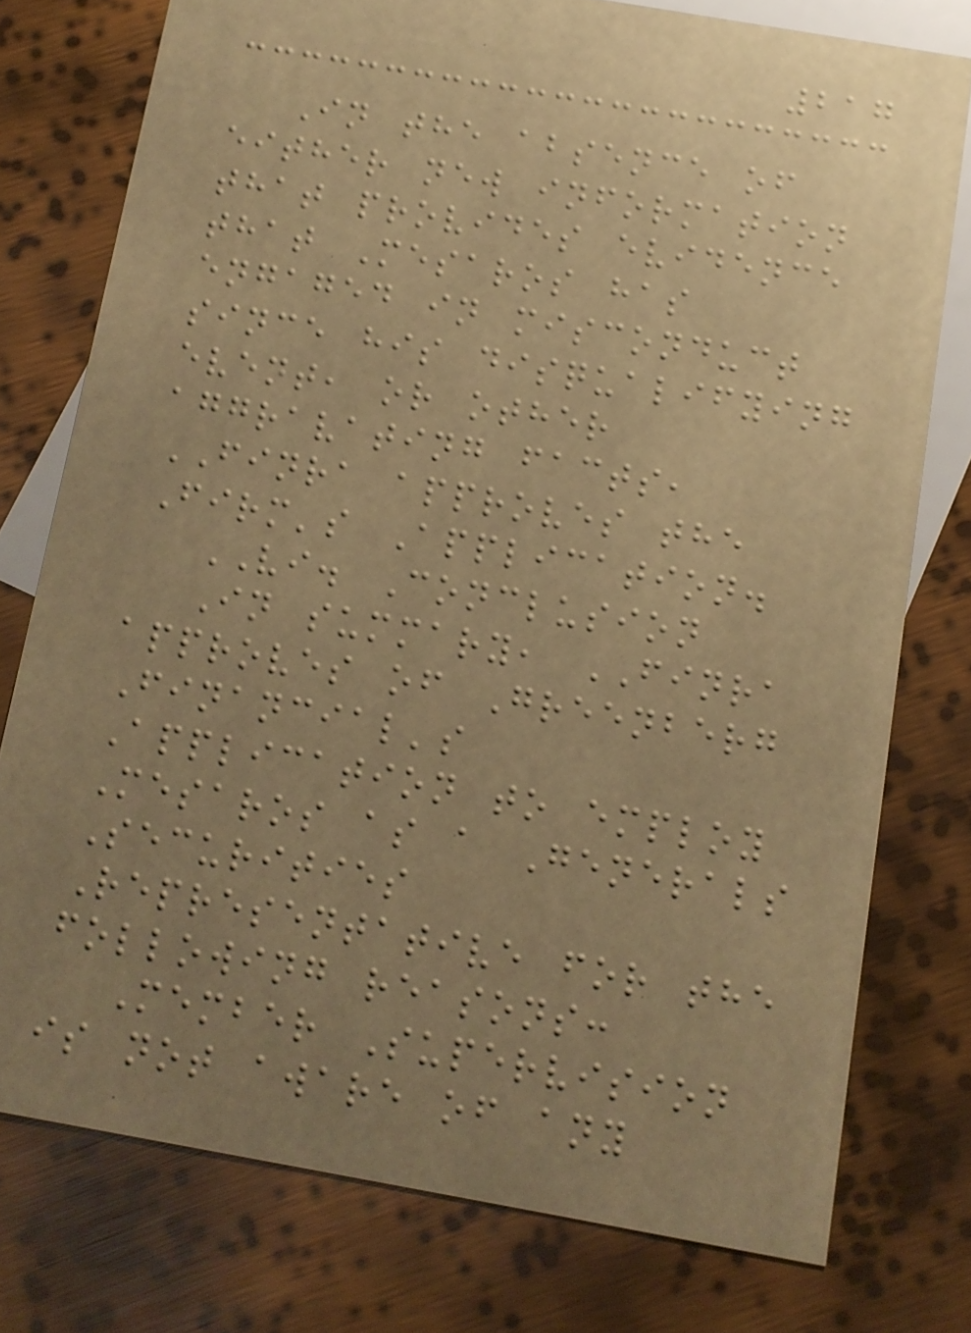217
In the absence of
either new information
that provides evidence
that Mesaros has
engaged in misconduct
since his disqualifying
event, or other
aggravating facts,
FINRA approves the
Firm's Application.
VI. Conclusion
In summary, FINRA
approves of Greenberg
Financial's
Application to employ
Mesaros as a Generals
Securities
Representative for the
following reasons:
Member Supervision
is not aware of any
